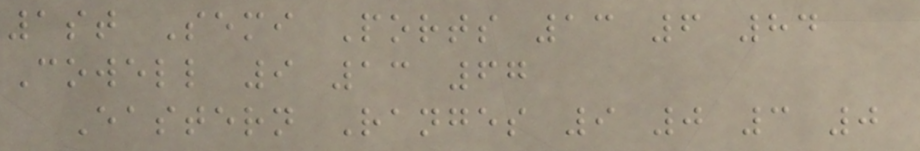1st Semi Ports 13 6 84
Cowell 9 13 67
Eastern Ranges 9 0 3 0
